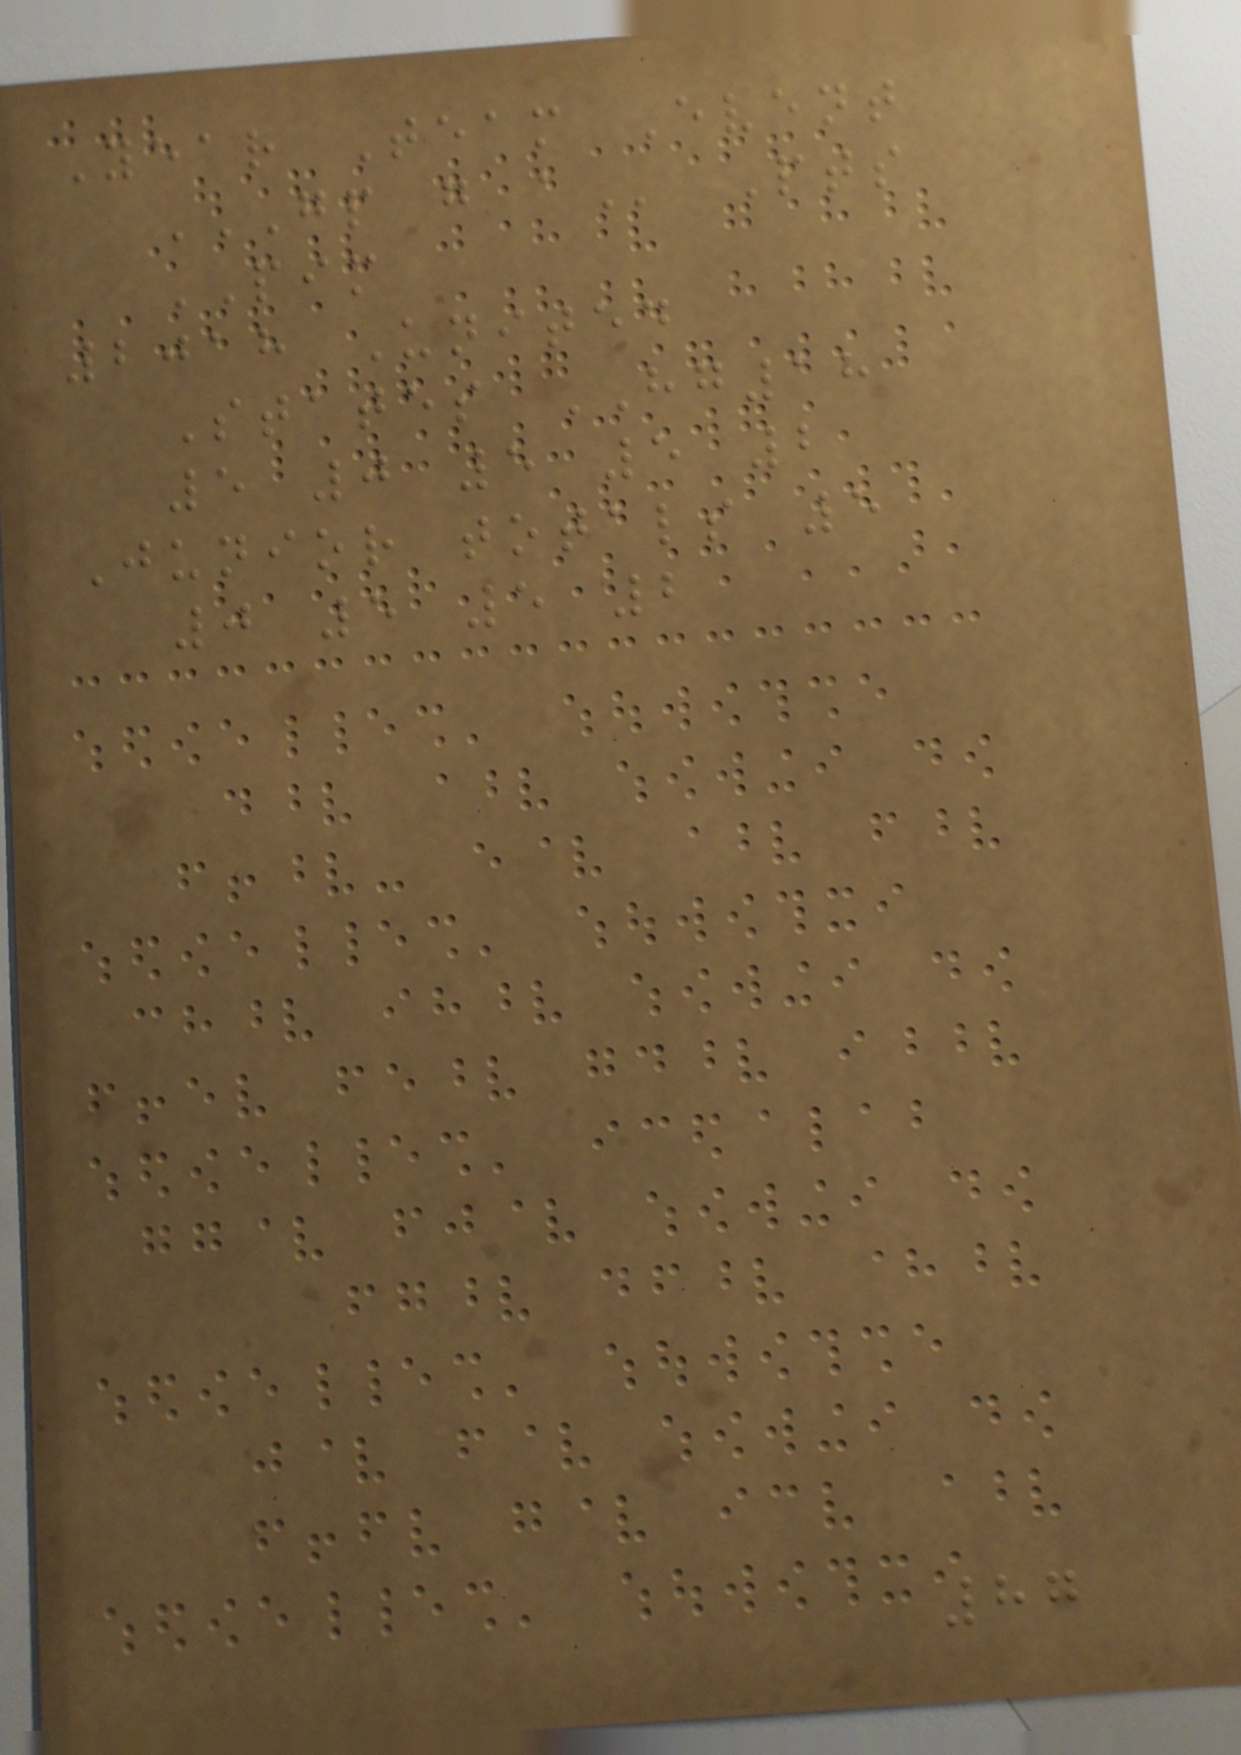Year Team Event
GP G A Pts
PIM
2018 United
States HG18
5 0 5 5 2
Junior totals 5
0 5 5 2
87
